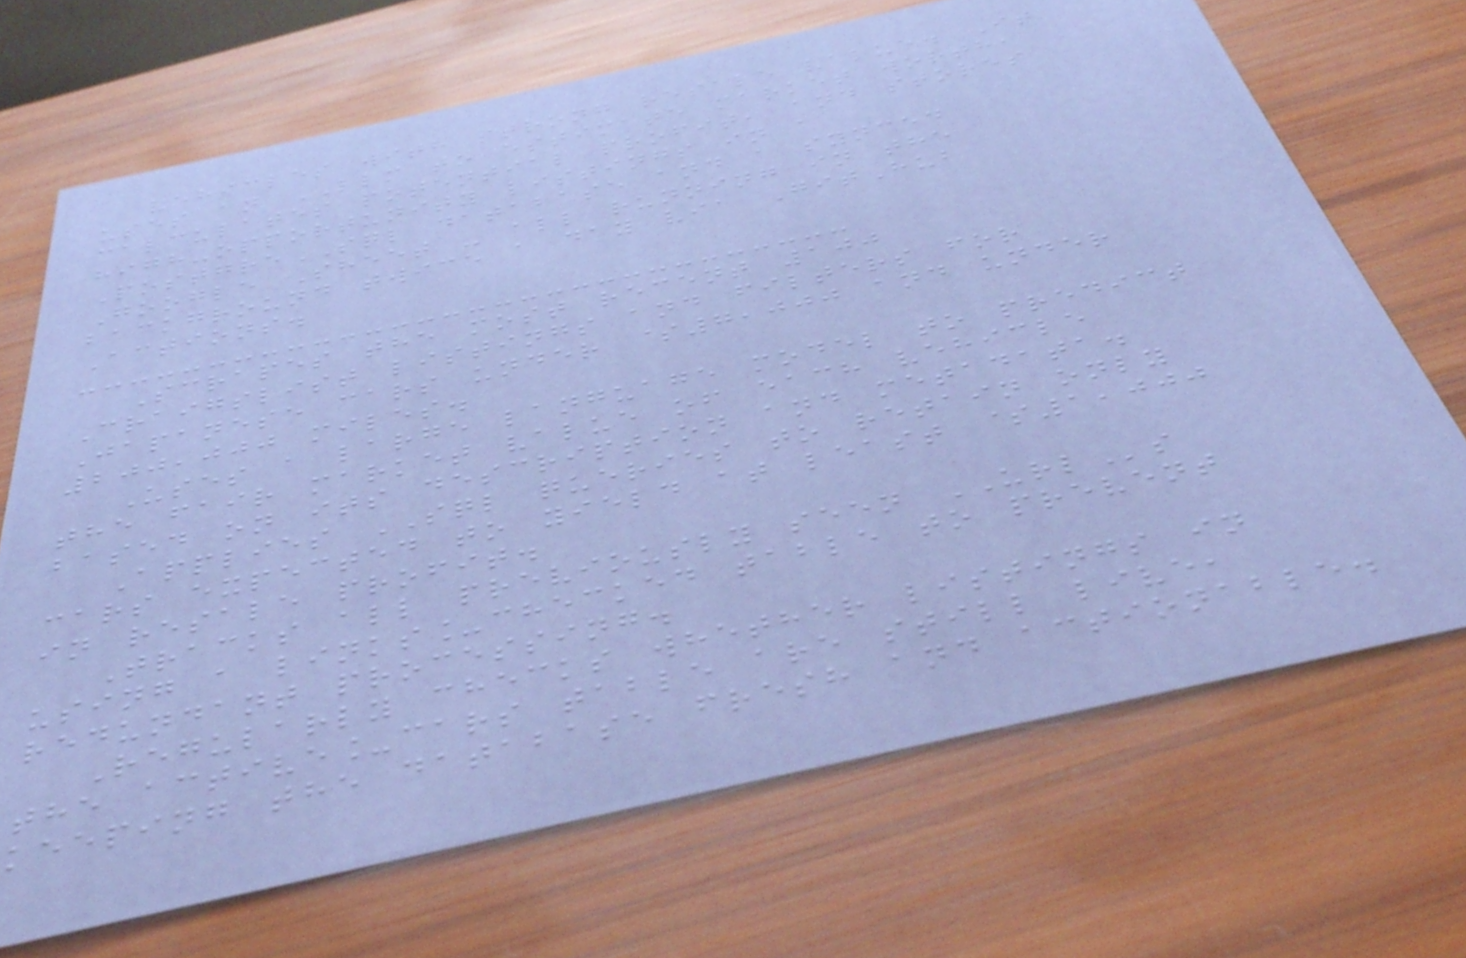vehicles with strong resale value. It
uses an LLM to estimate market worth,
calculates potential profit, and stores
high-opportunity listings in a
PostgreSQL database and a synced
Google Sheet - all running in the
background twice a day via GitHub
Actions.
Scrapes the most recent 100
Craigslist listings and filters for
Japanese cars under $7,000 and under
200,000 miles.
Uses a large language model to predict
the fair market value of each vehicle
based on its description and metadata.
Applies SQL queries to retain only
cars expected to yield at least $1,000
in resale profit.
Tracks all previously seen URLs
using a links_checked table to prevent
redundant processing.
Regularly checks whether listings in
the active_cars table are still live,
keeping the database fresh and actionable.
